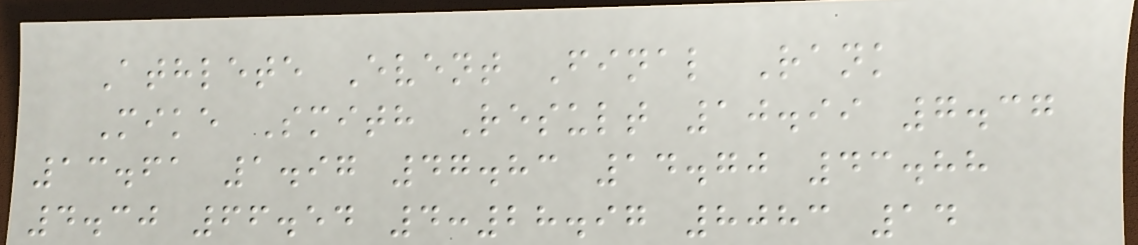Athlete Event Final Rank
Mike Smith Result 10.99 7.37
13.61 1.97 47.83 14.70 43.88
4.30 66.54 4:28.97 8083 14
